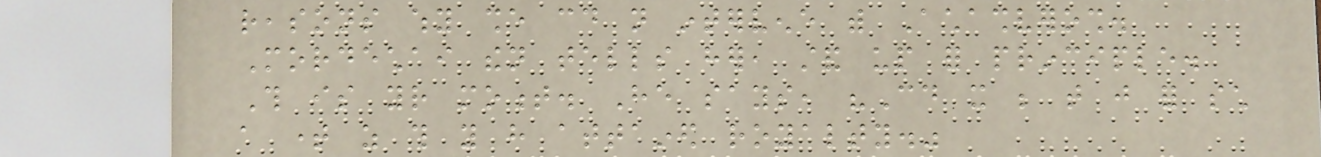reasons why she could not intervene with Achashverosh.
Mordechai then tells her, stand up for principle.
This is your moment. He says, "Could it be that just for such
a time as this you have attained royalty."
